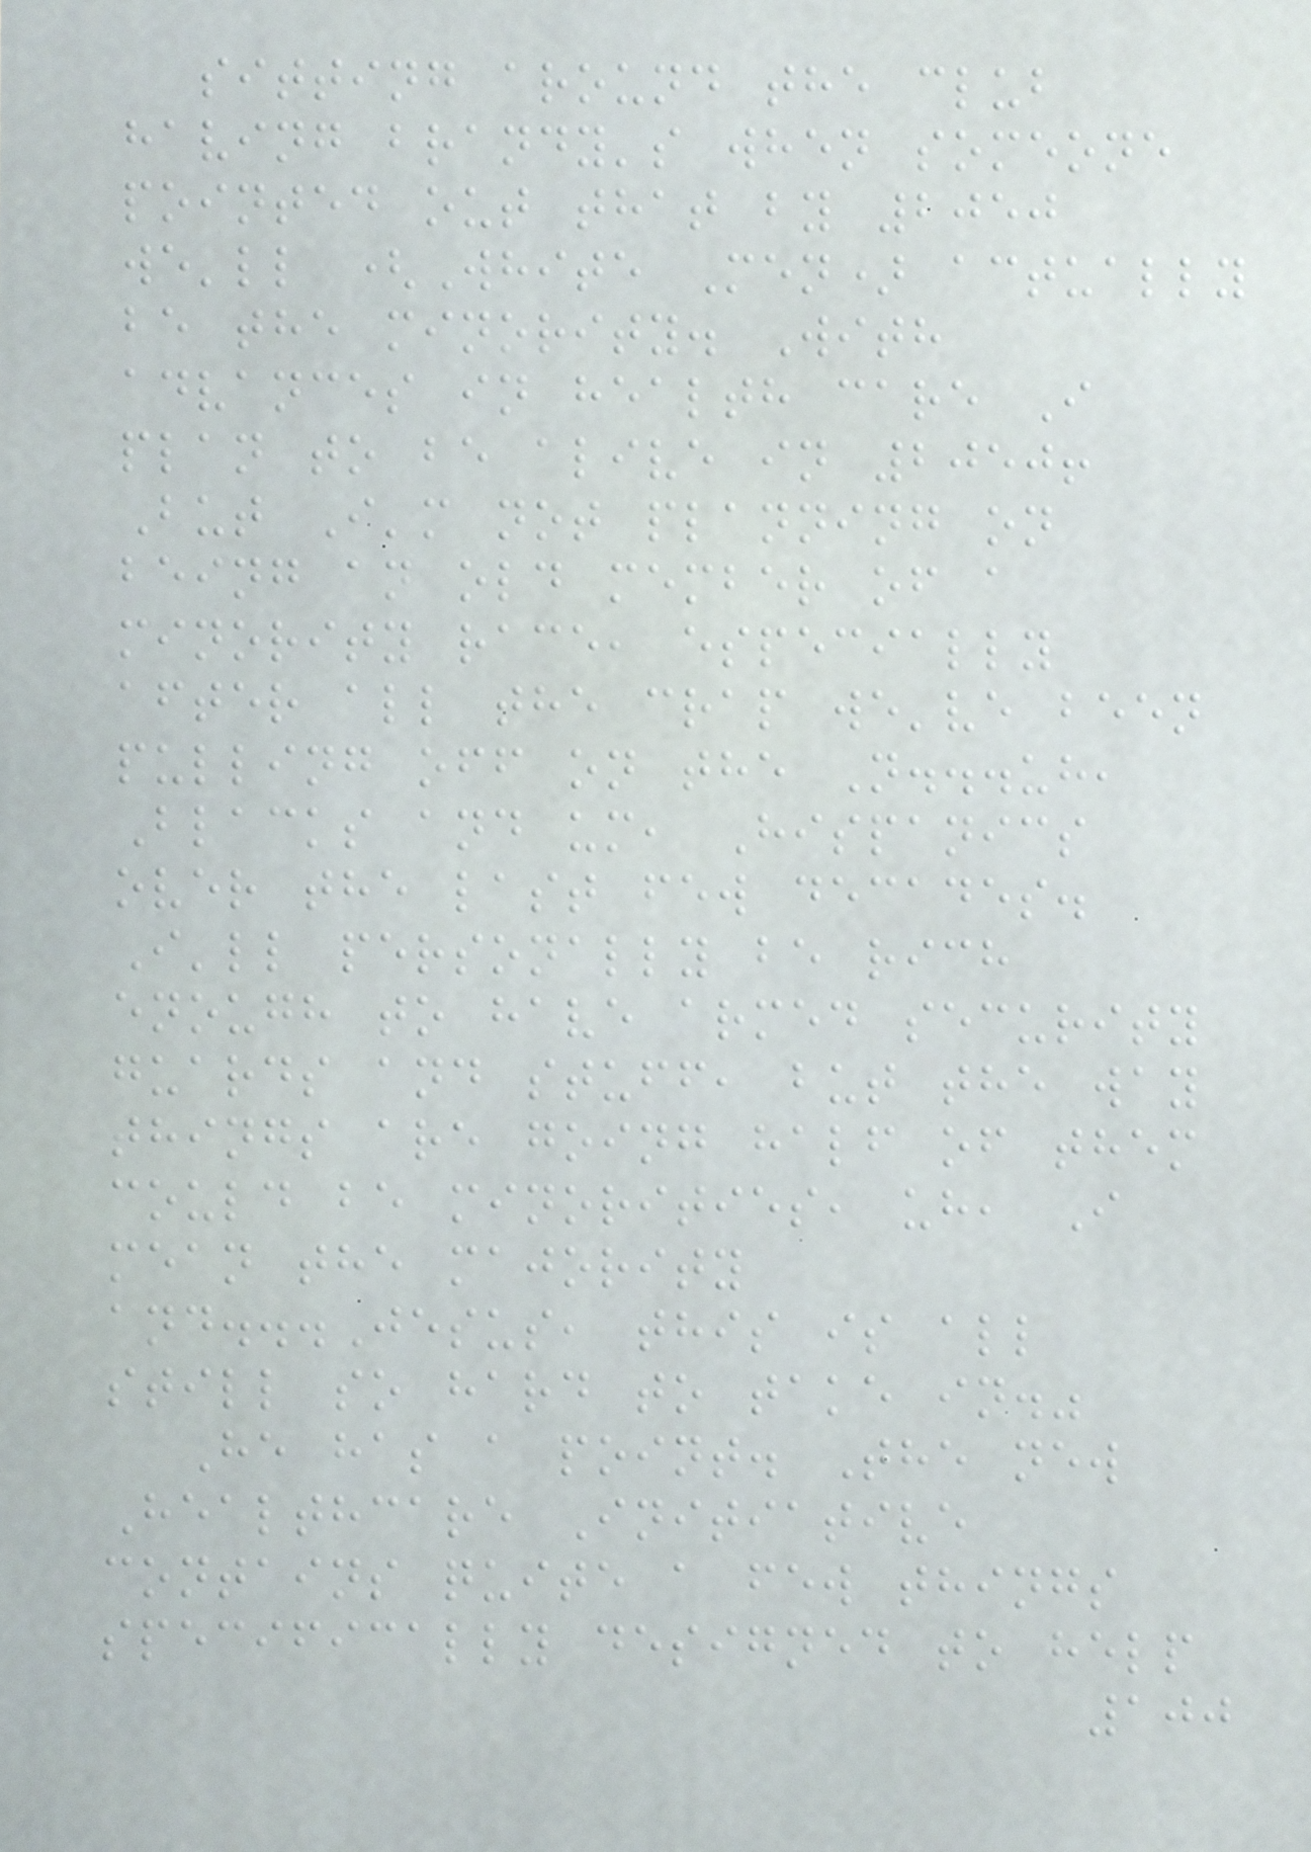sitting around the club
having brandy's when someone
pointed out that by 2050
we'll (White Men) actually
be the minority. With
advances in health care I
plan to be alive in 2050!
But I'm not planning on
being an old member of a
minority race, especially
after all the crap we've been
pulling off on the N...uh,
Blacks and um, Hispanics
over the last few decades.
I'll personally be rich
enough to have armed security
guards and stuff, but the way
things are going half of them
could be minorities, uh, I
mean the majority
and...Jesus, this is all
still so hard to take in."
He has a point. The new
Healthcare Initiative
contains quite a few things
specifically designed to help
100
